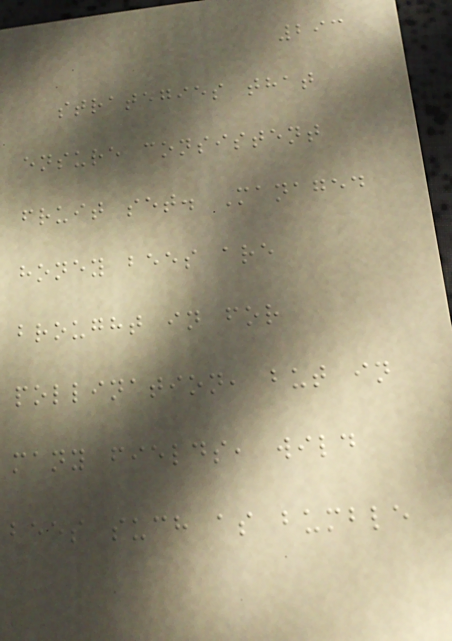293
strategies that
ensure consistent
fruit set. Managed
honey bees are
brought in for
pollination, but in
many fields, wild
bees such as bumble
